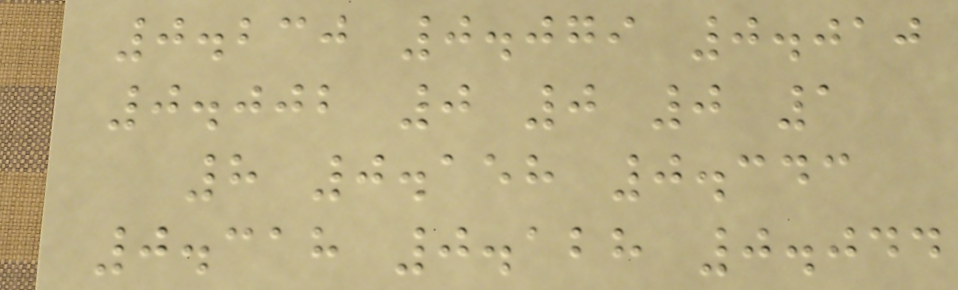0.230 0.079 0.010
0.002 0 0 0 1
8 0.158 0.343
0.318 0.128 0.044
